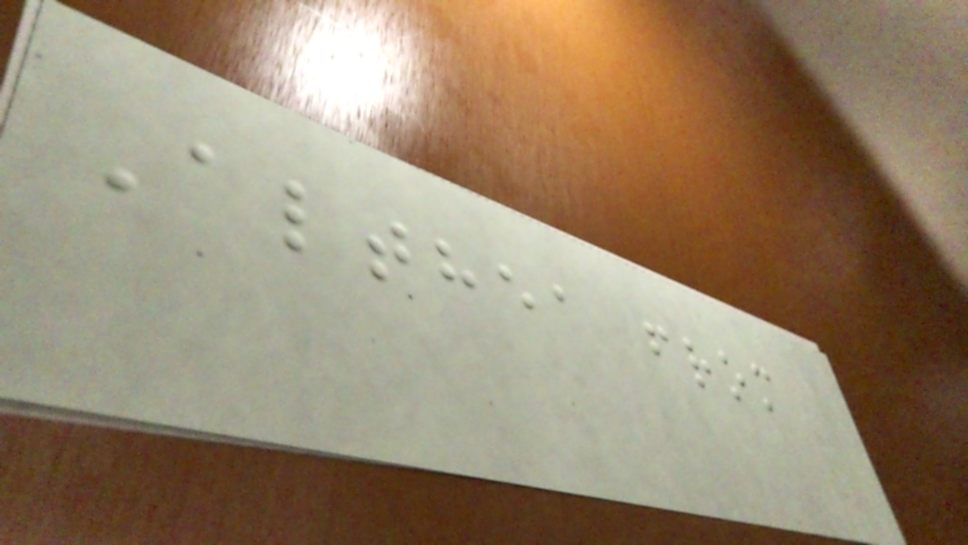Althea from
